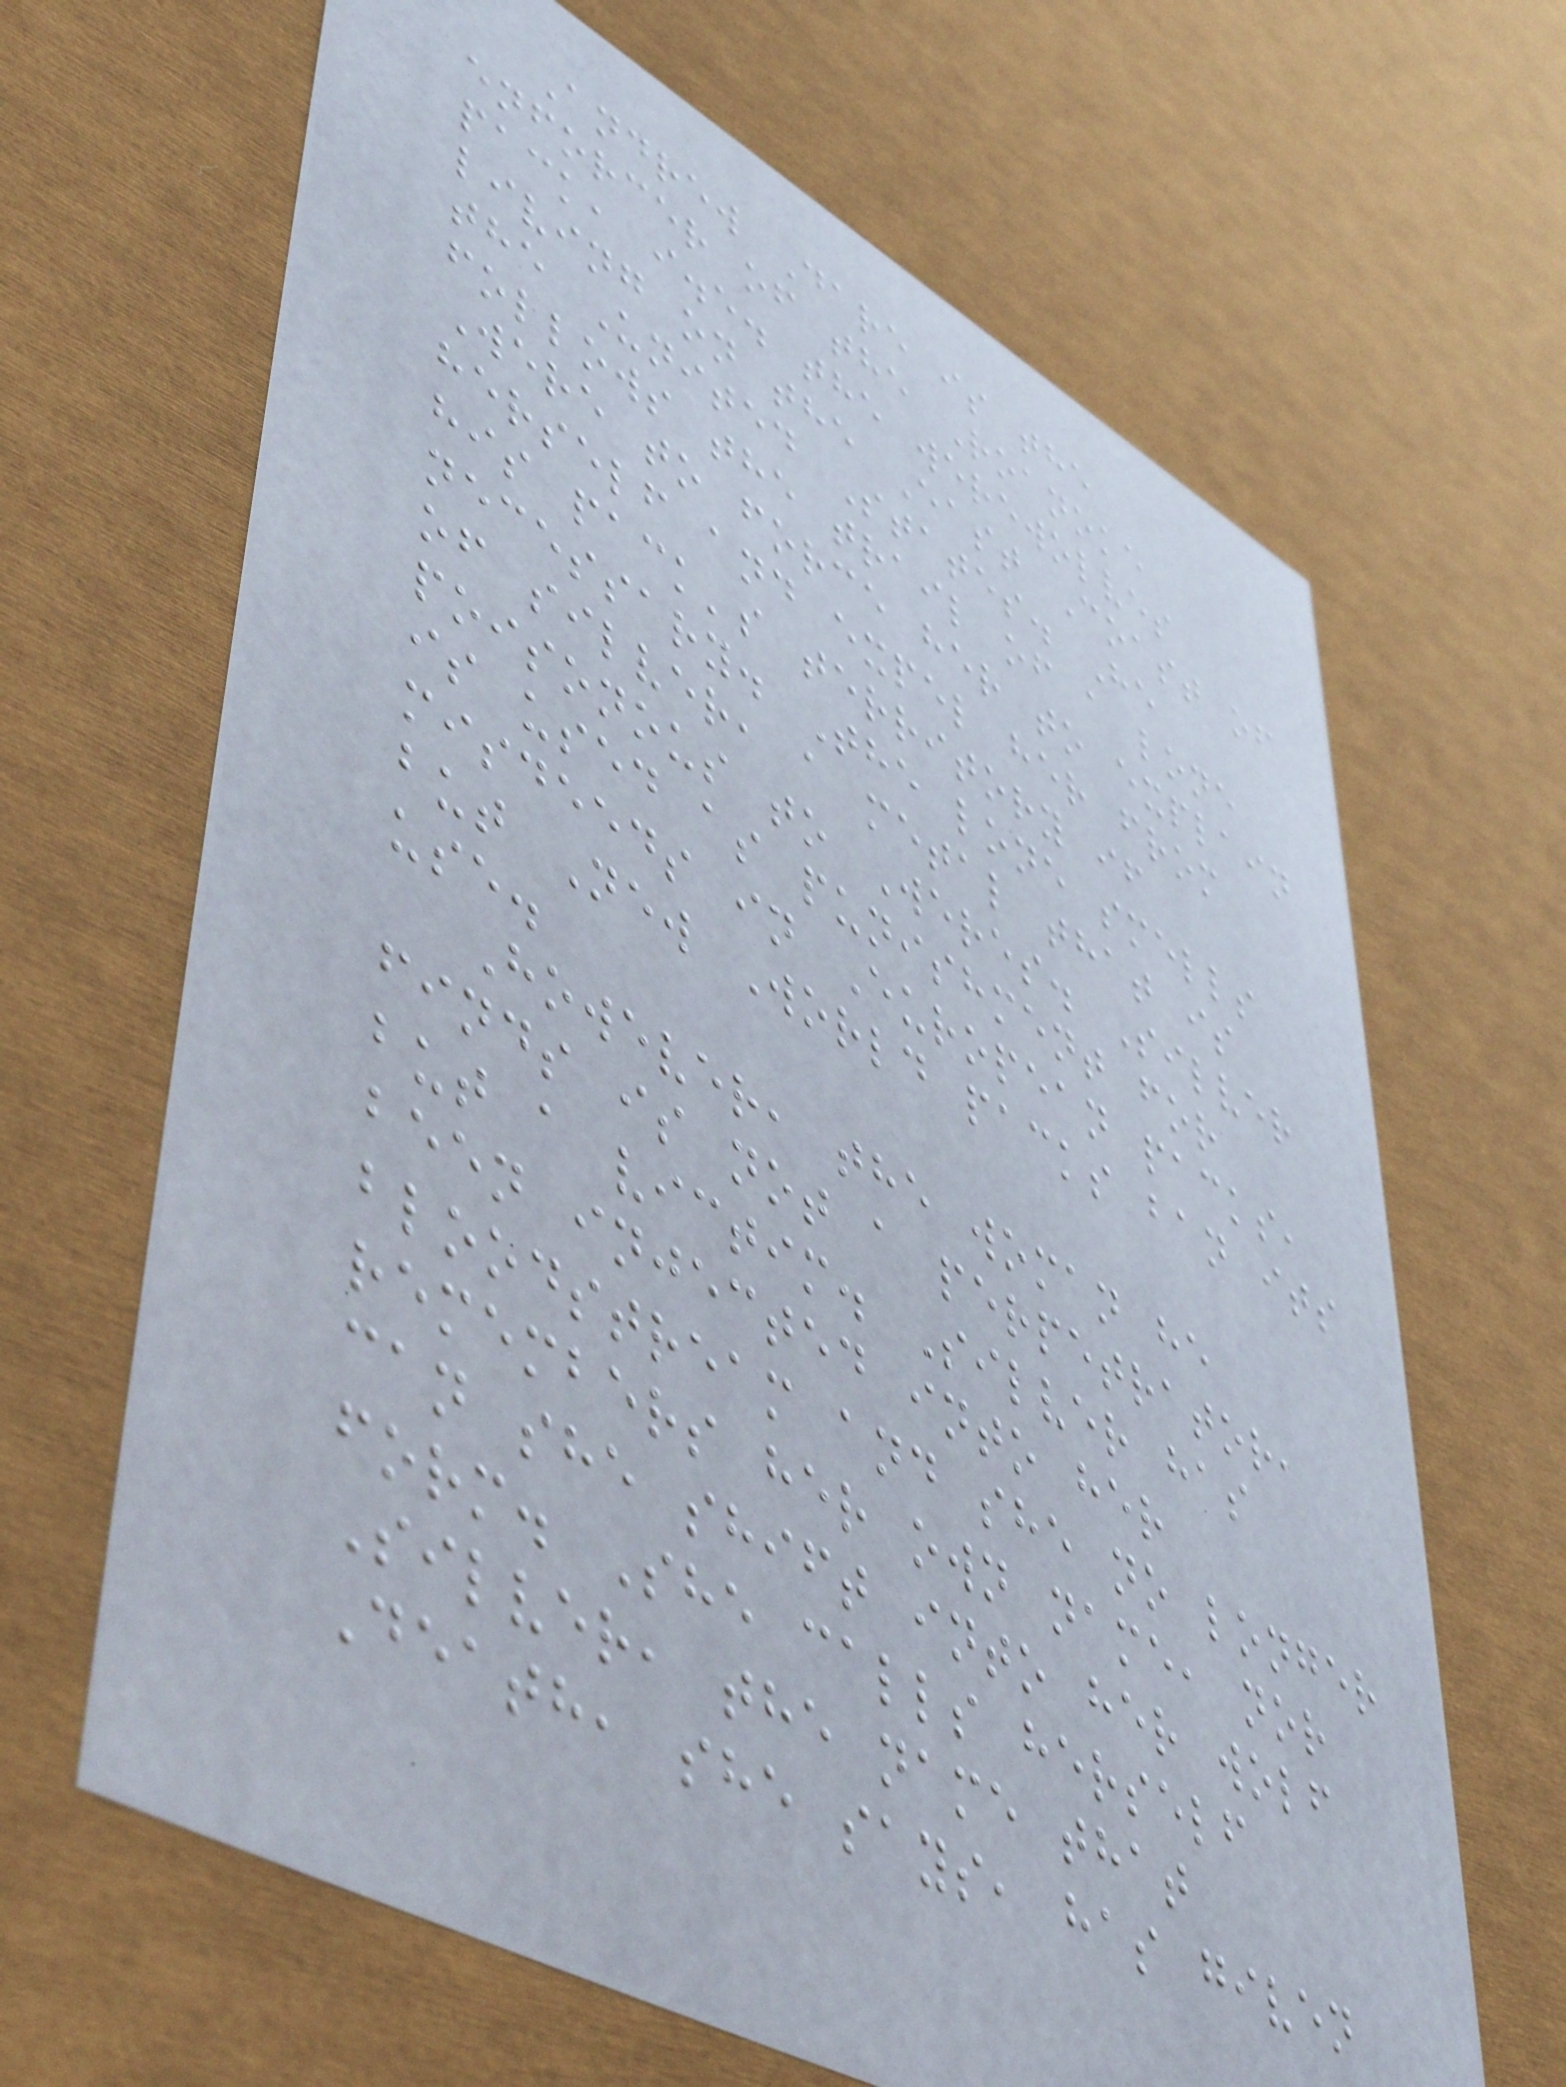Andrew Dare is the
enforcer of the Roanoke
pack, i.e. the werewolves
living on the East Coast of
the United States. He
follows the trail of a lone
Were to force her to explain
herself and expel her from
his pack's territory if
necessary. The lone smells
of silver, a metal that is
poisonous to Weres. Silver
is used as punishment for
misdeeds in European packs,
but New World packs ban its
use.
However, the woman he
finds is not a perpetrator,
but a victim. Silver has
been injected into her
bloodstream and she no longer
remembers her own name, nor
can she shift into her wolf
form. She calls herself
Silver, the name that
Death, she says, has given
